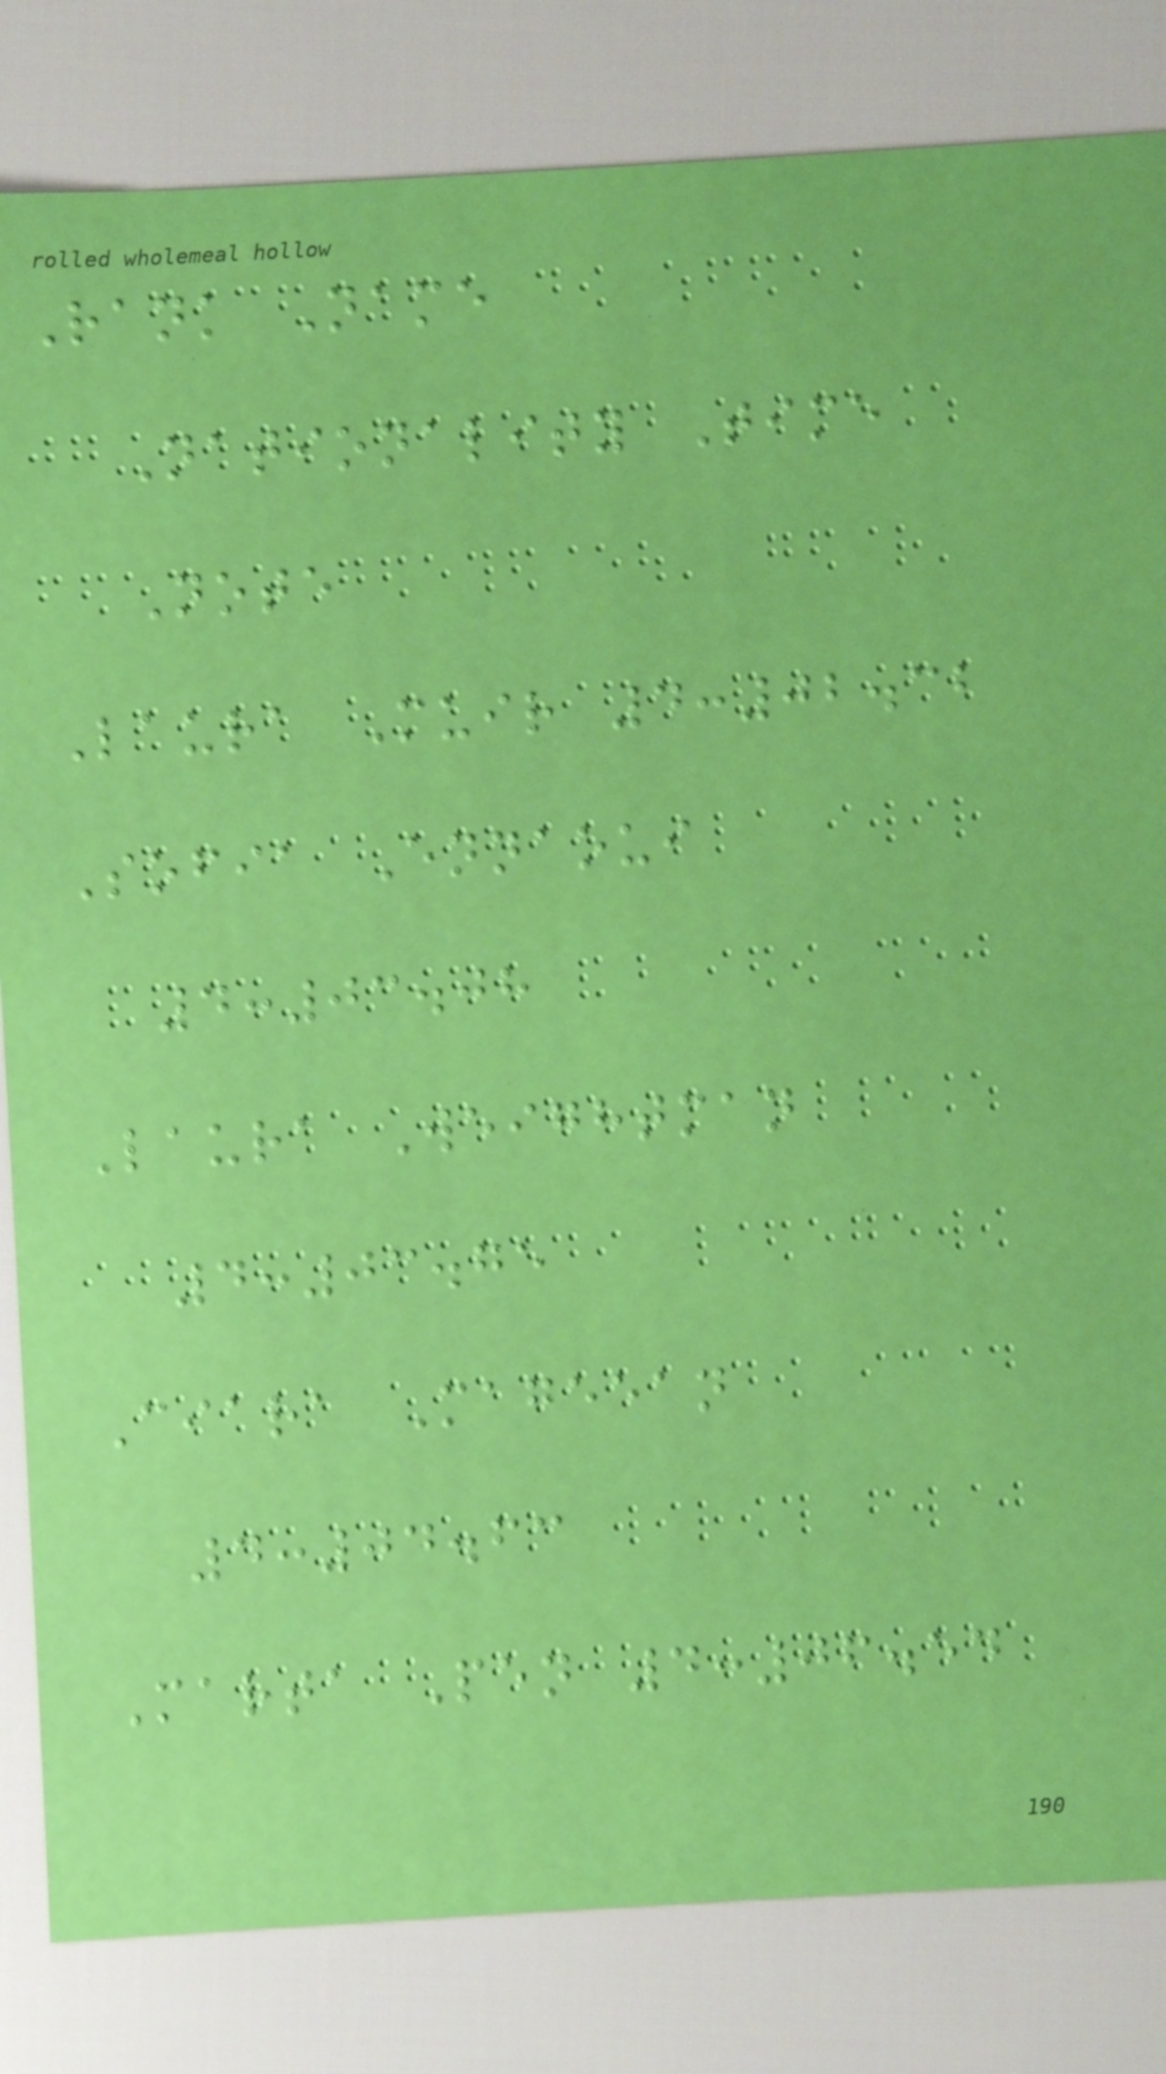Rank Name
Nationality Time
Note
Laura Muir 4:02.32
Sofia Ennaoui
4:03.08
Laura Weightman
4:03.75
Ciara Mageean
4:04.63
Marta Pen 4:06.54
